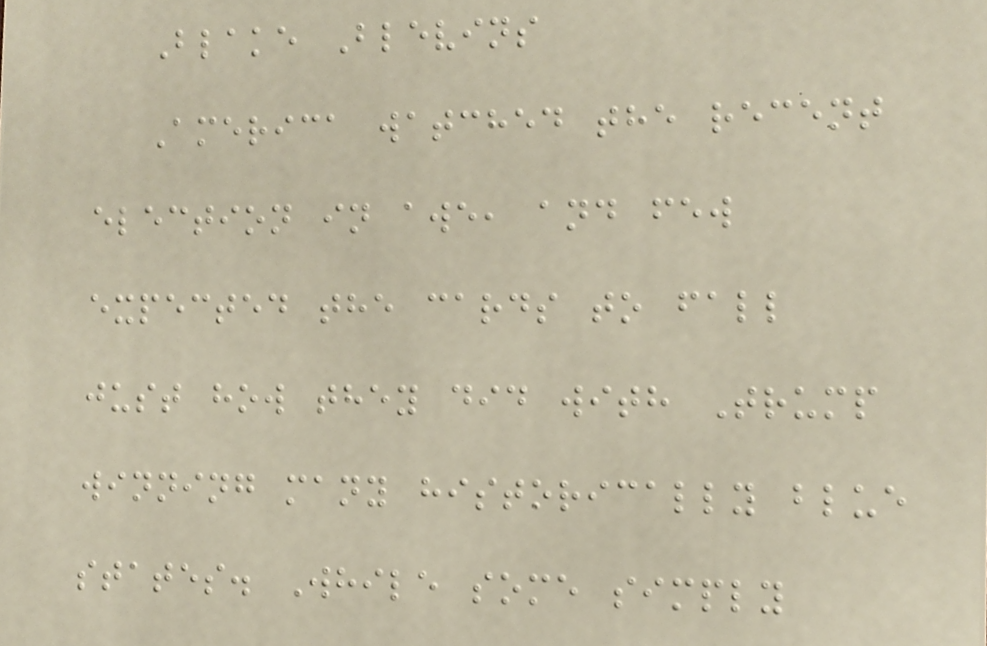Blake Blevins
America watched the recent
election in awe, and few
expected the cards to fall
just how they did with Trump
winning many historically blue
states. While some simply
